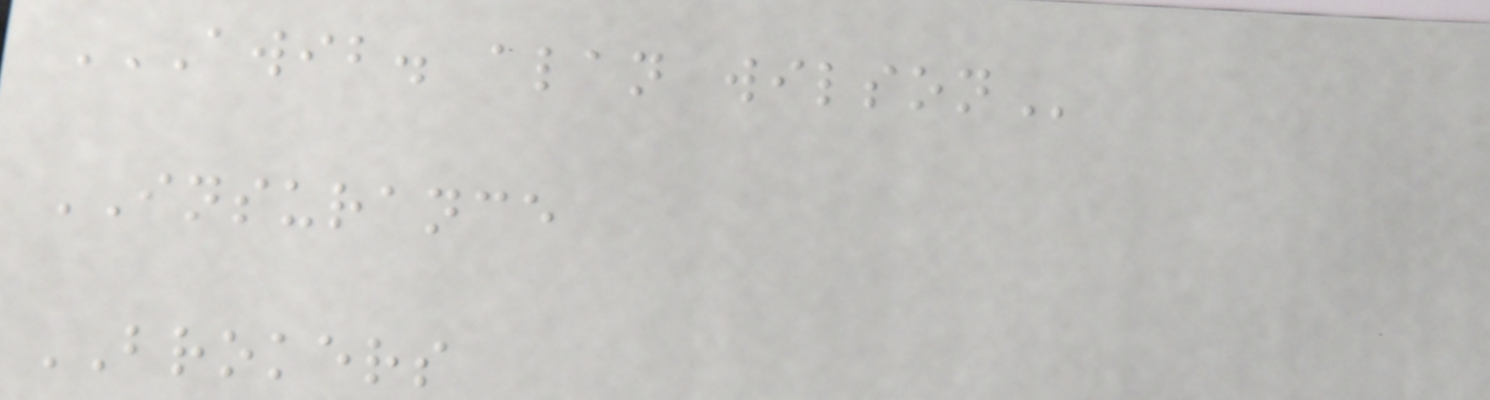AWIB. ALAN WILSON
INSURANCE
BROKERS
